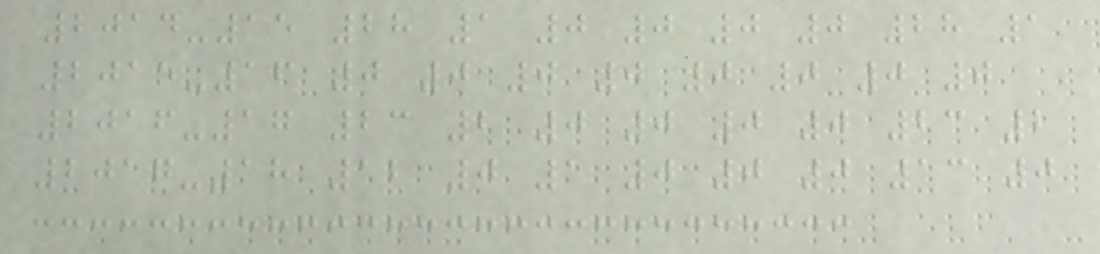2014-15 28 1 0 0 0 0 28 1
2015-16 0 0 0 0 0 0 0 0
2016-17 23 2 0 0 0 0 23 2
2017-18 12 0 1 0 0 0 13 0
